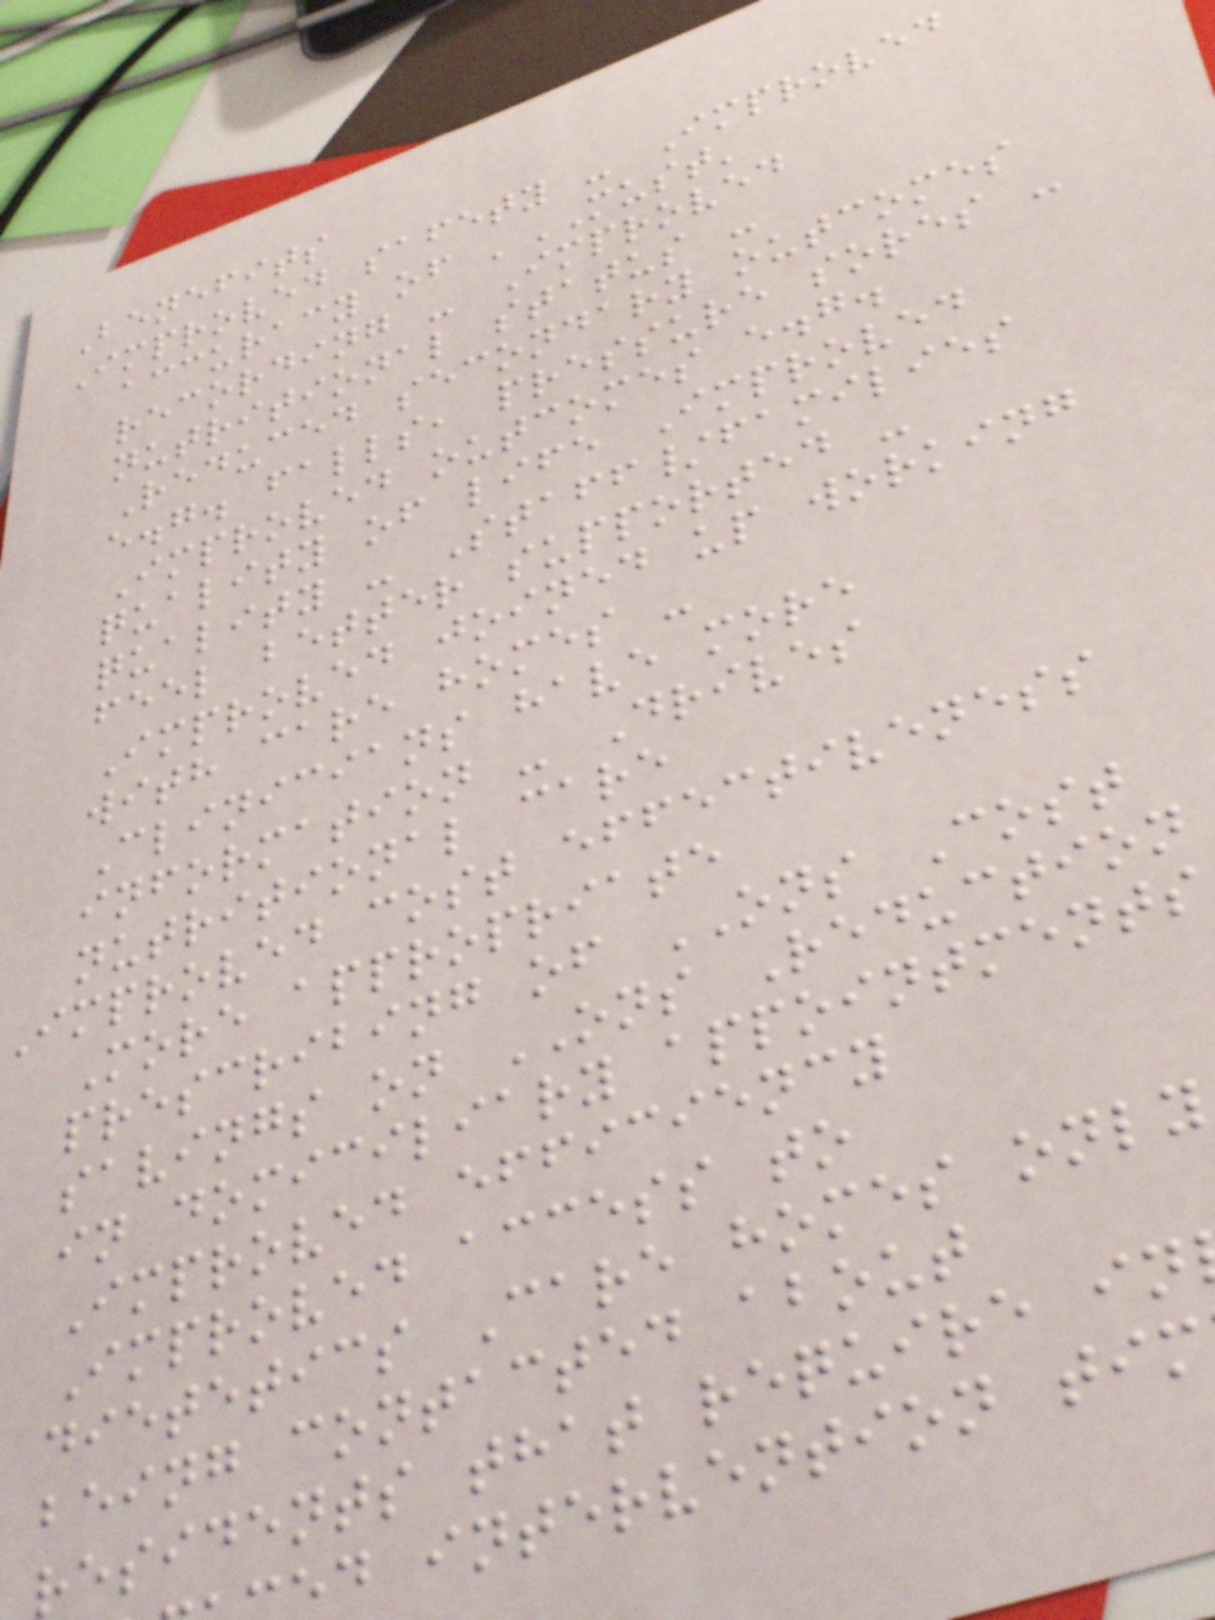Benefits
Improved safety - Improved
accuracy of 'MUST'
recording - Improved
nutritional status -
Reduced secondary outcomes
e.g. falls, pressure sores -
Improved outcomes e.g.
quality of life Improved
quality - Staff/families
feel better supported -
Improved joined up working
with care homes -
Clinicians have more
information - Drives
nutritional care
improved cost effectiveness
More appropriate
prescribing of ONS Cost
savings on ONS Reduction
in domiciliary appointments
Improved efficiency
Improved access to
dietetics Care homes only
being contacted about
residents that require in
d intervention tim
